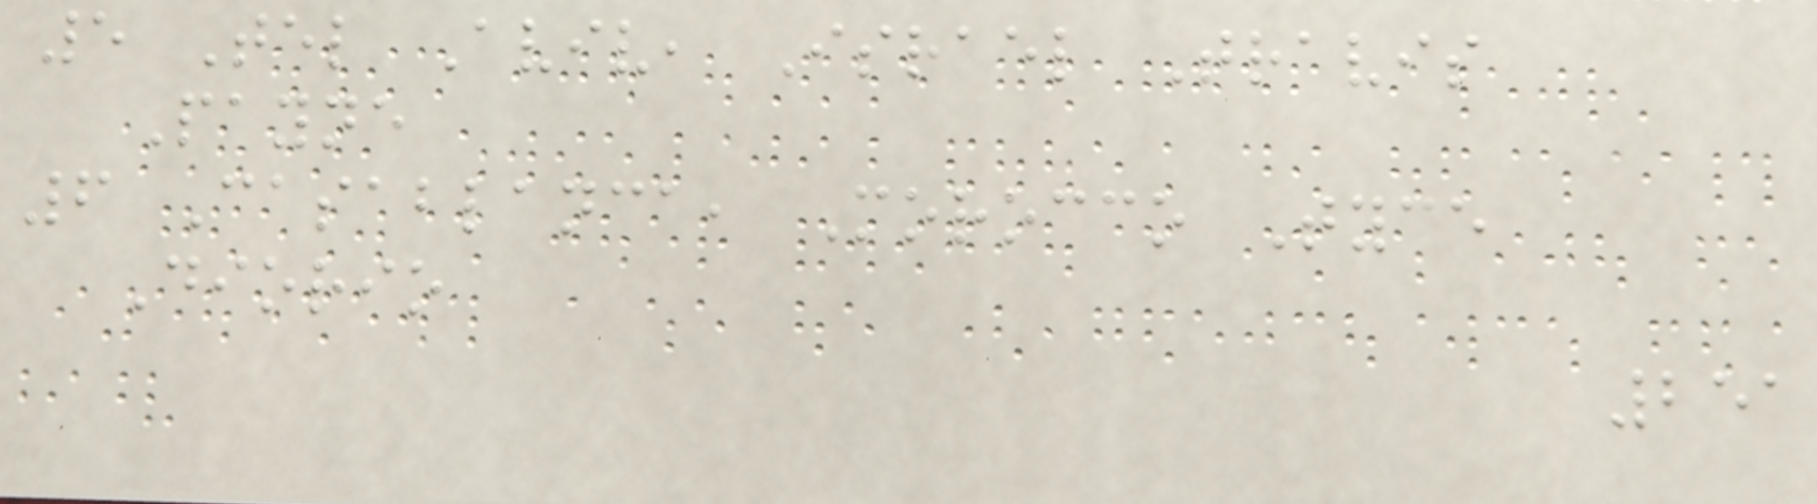5 Tel Aviv, Israel Travis
Payne
6 Casablanca, Morocco Tyce
Diorio
251
